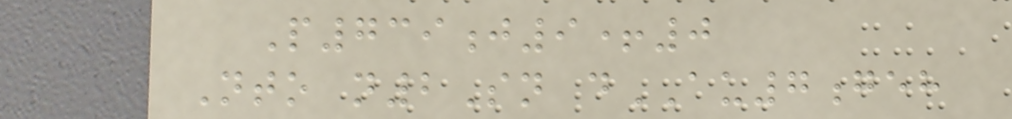P739j9+0
Nto n2Sn dAU7geh
